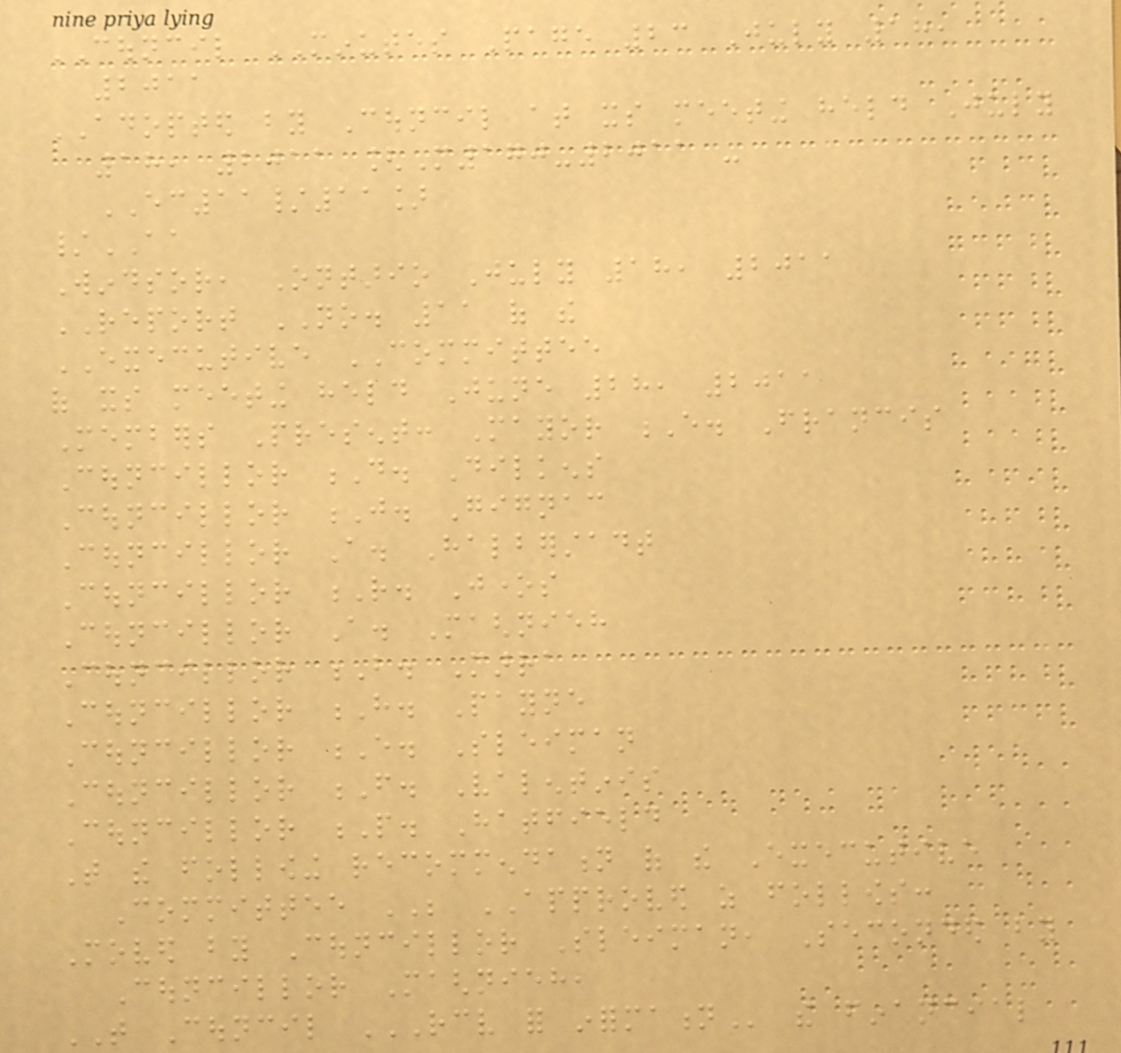COUNCIL MINUTES Page 23 July 18,
2011
ADOPTED by Council at its meeting held July
18, 2011 [M170-2011 -
EC11/11]
/AA
Windsor, Ontario July 18, 2011
REPORT NO. 11 of the
EXECUTIVE COMMITTEE
of its meeting held June 28, 2011
Members Present: Mayor E. Francis
Councillor D. Dilkens
Councillor J. Gignac
Councillor A. Halberstadt
Councillor R. Jones
Councillor A. Maghnieh
Councillor B. Marra
Councillor H. Payne
Councillor E. Sleiman
Councillor F. Valentinis
Councillor P. Hatfield
That the following recommendation of the Executive
Committee BE APPROVED as follows:
Moved by Councillor Sleiman, Seconded by
Councillor Maghnieh,
THAT Council RECEIVE FOR INFORMATION the financial
